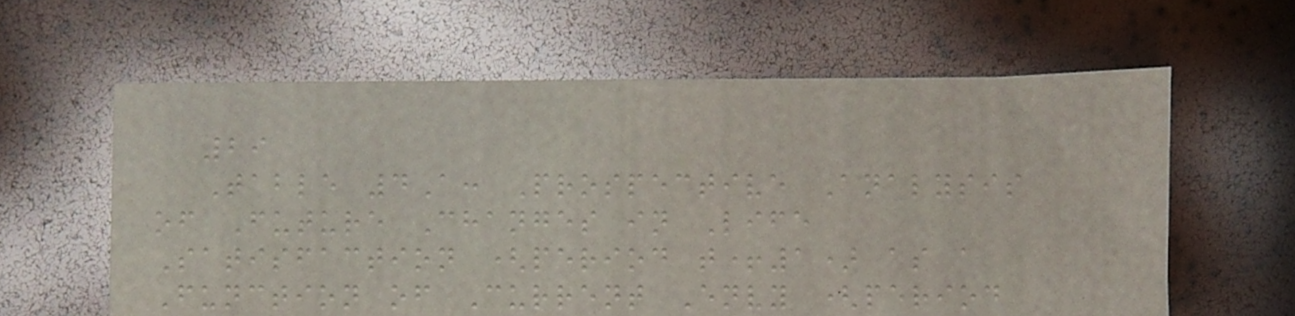29
Table 4A: Prospective Analysis
of Future Changes in Life
Satisfaction (period t+1) as a
Function of Current Envy (period
